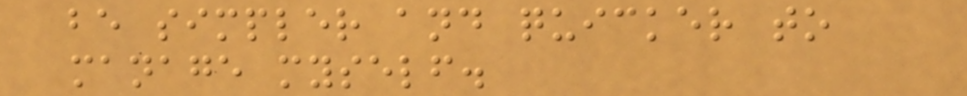be simpler and quicker to
manage myself.
